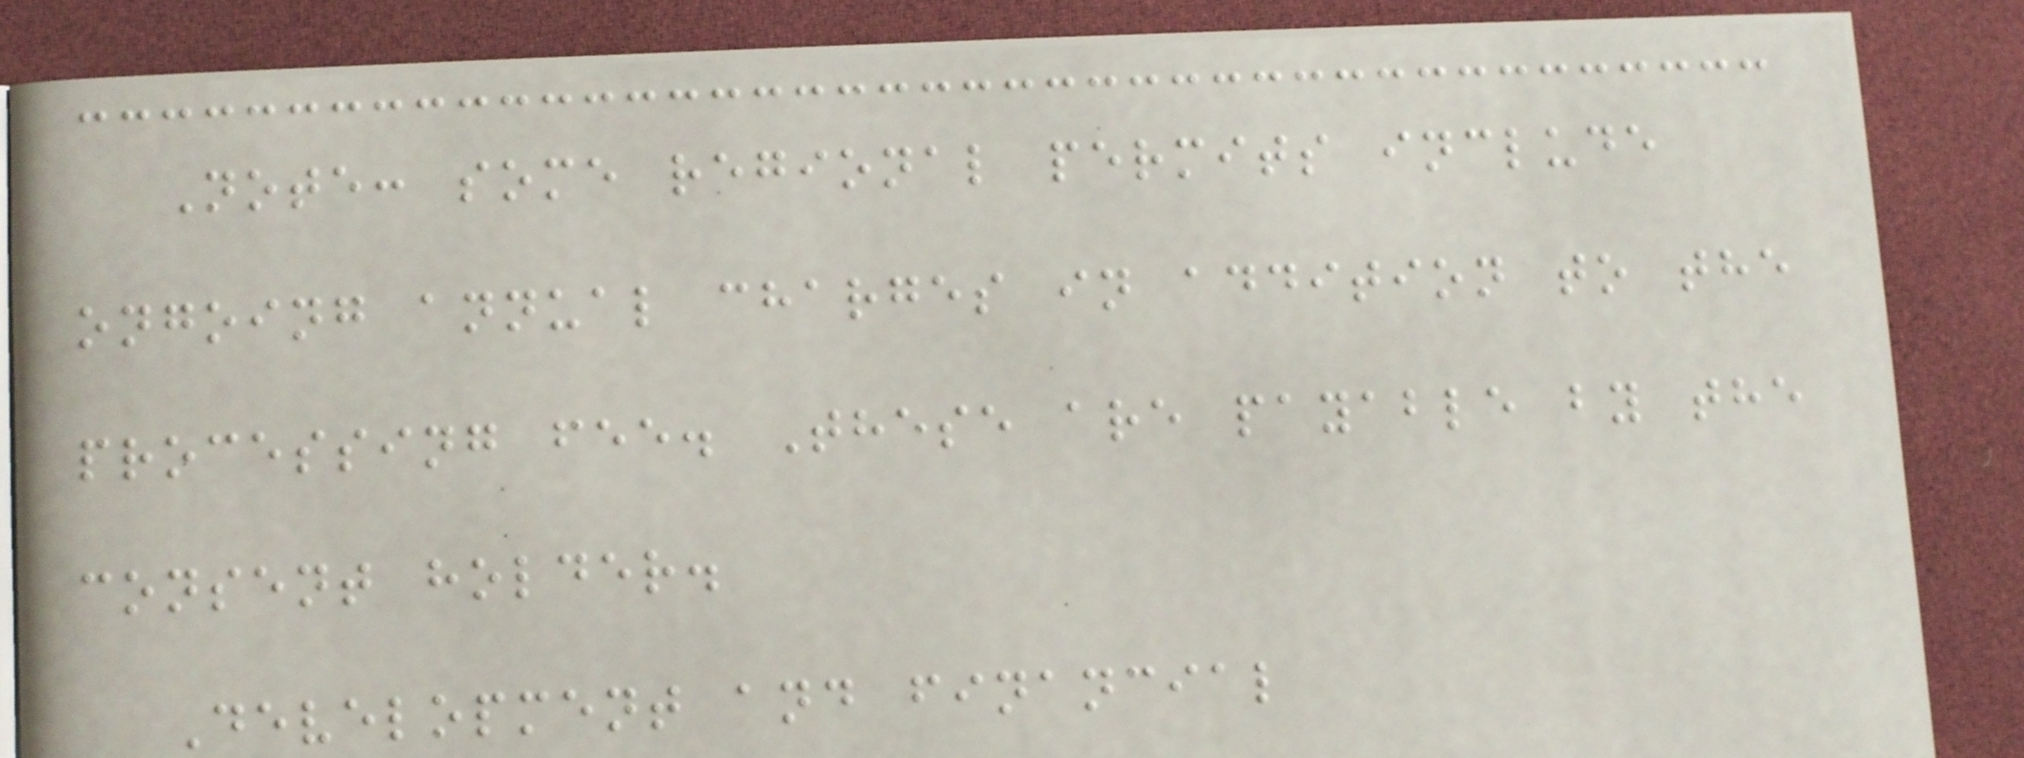Note: some regional permits include
ongoing annual charges in addition to the
processing fee. These are payable by the
consent holder.
Development and financial
